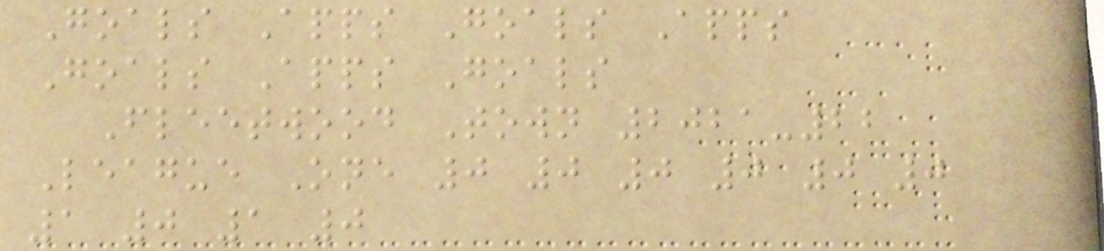Goals Apps Goals Apps
Goals Apps Goals
Fleetwood Town 2021-22
League One 0 0 0 0 0 0
1 0 1 0
